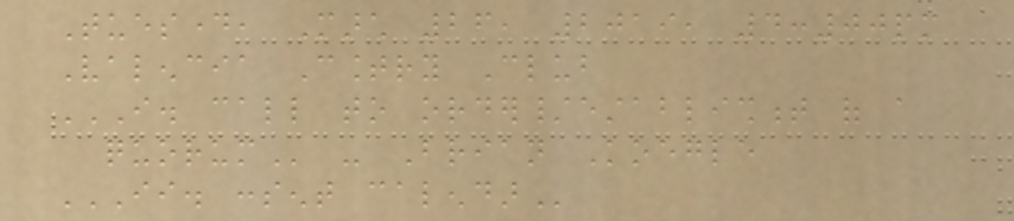Tuesday, March 26, 2019, 4:00pm
Valencia Country Club
I. CALL TO ORDER/ESTABLISHMENT OF A
QUORUM - Brian Koegle
II. CONSENT CALENDAR
